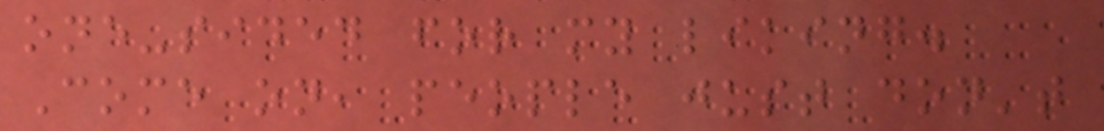one-sided for my liking.
Come on, people just don't
